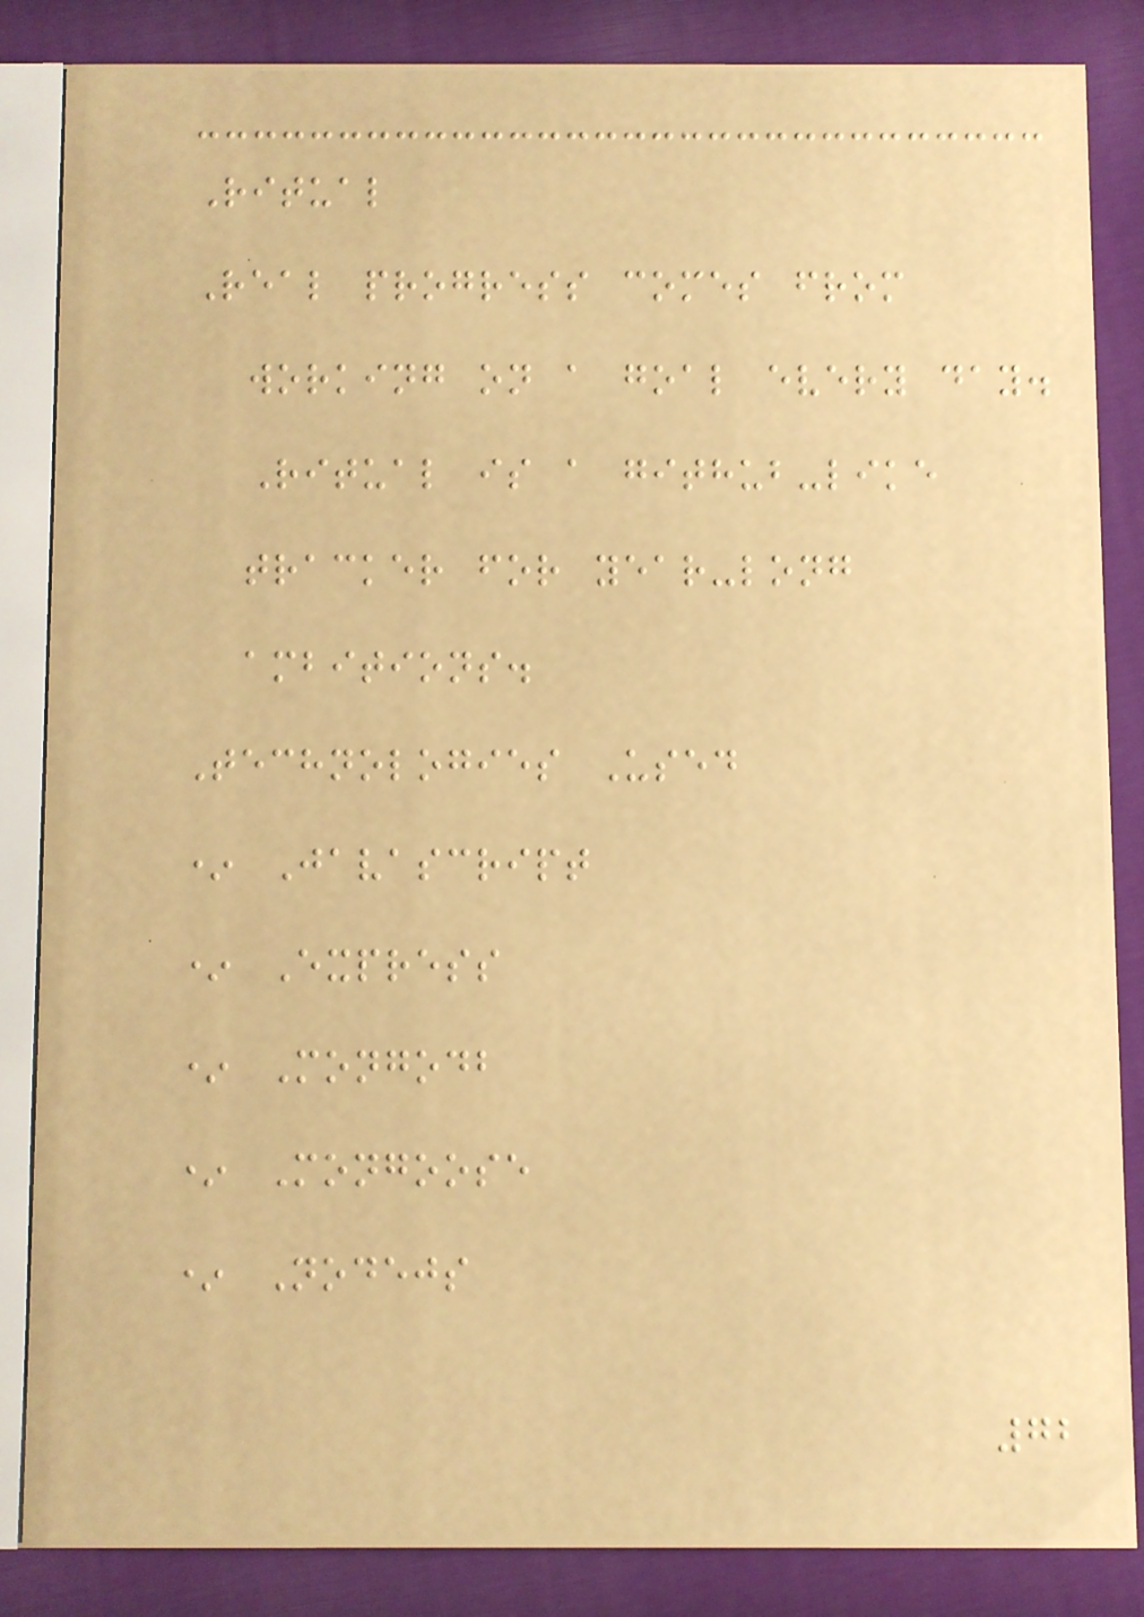Ritual
Real progress comes from
working on a goal every day.
Ritual is a github-like
tracker for year-long
ambitions.
Technologies Used
* Javascript
* Express
* Mongodb
* Mongoose
* Nodejs
72
